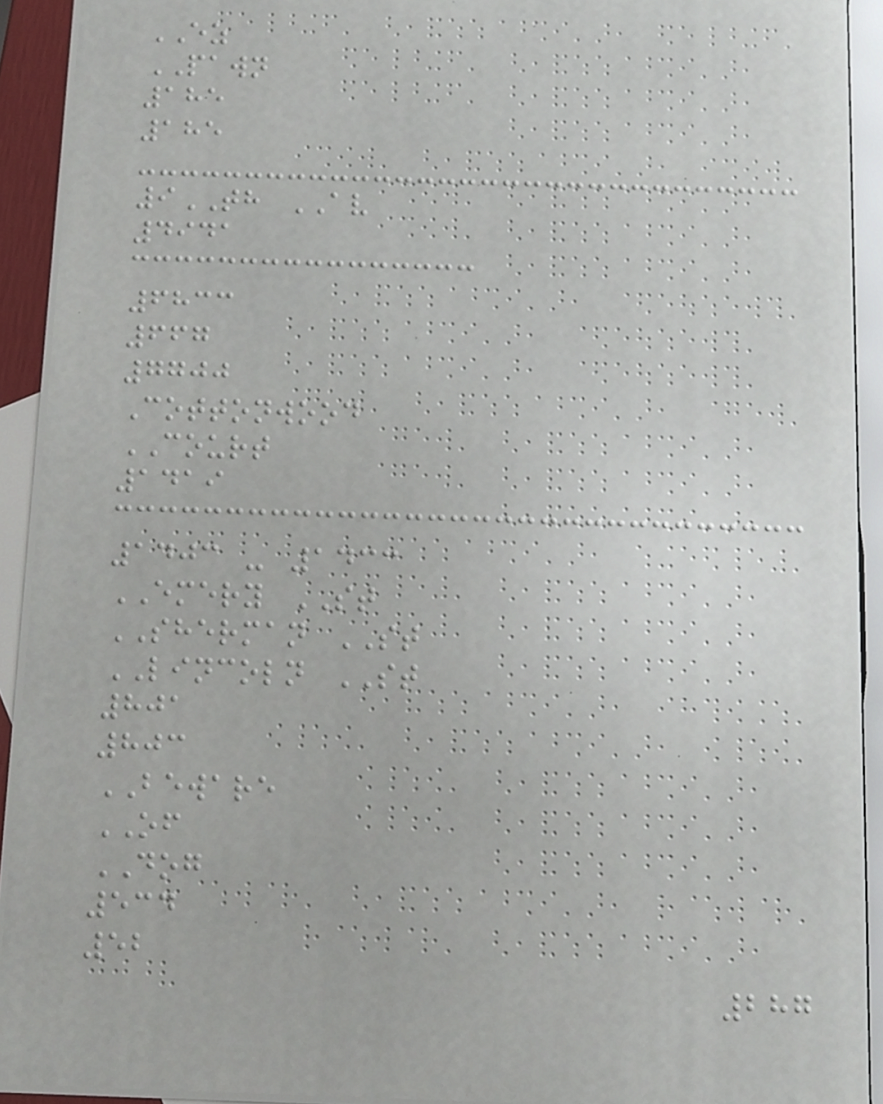EZ
PAWN
185
185
9TH AV
4941
6833
667
7700
Cottonwood
COURT
1419
1403 - 1433
EMERY ST
SHERMAN ST
LINCOLN ST
801
803
BEWARE
OF
DOG
534
52
287
